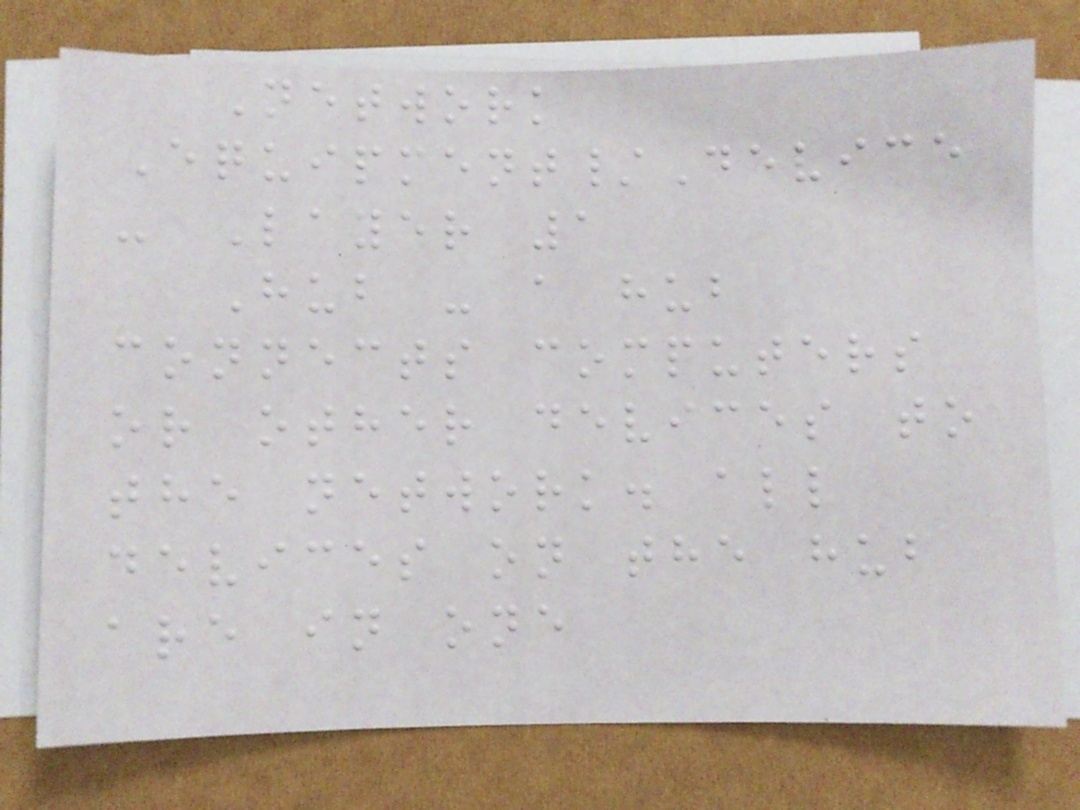Network
Equipment/Device
- Layer 1
Hub - a hub
connects computers
or other devices to
the network. all
devices on the hub
are in one
